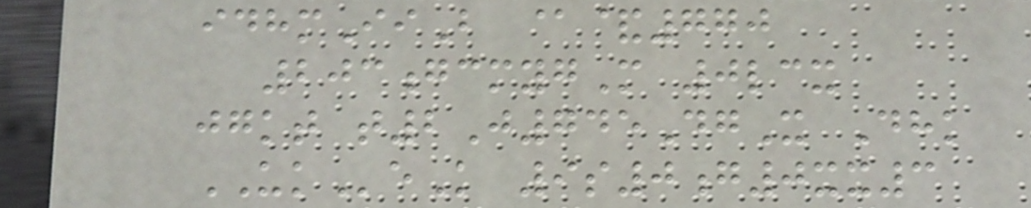idhmIiB @&770
203gcmygM 0lcx
jgkt t2J745DgX Dhk
UKeK 9s0g0xx3
